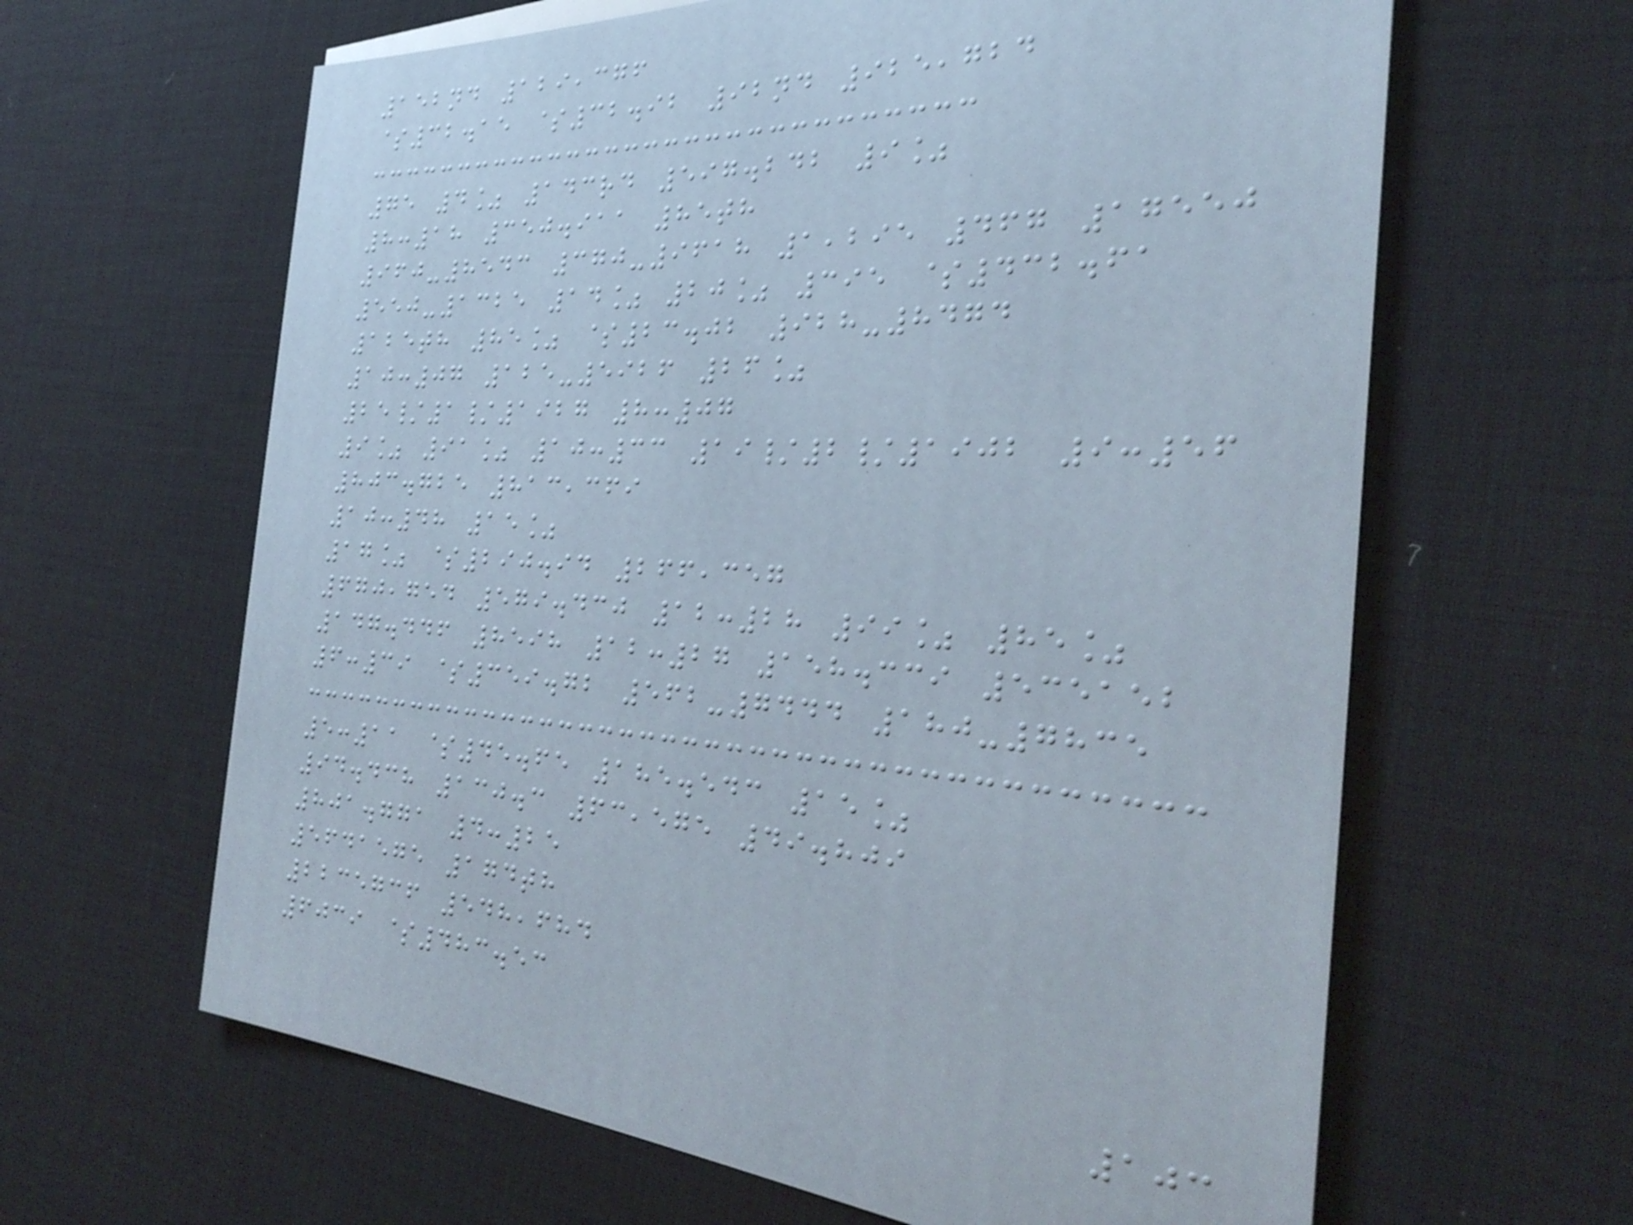152nd 129,376
$32.15 $32.92 92nd 925,724
75 4% 143rd 597.242 9%
8:18 350.911 85th
960-8543 370-9618 1,295 467 17550
550-1325 14% 20% 395 $432.61
125th 85% $23.02 928-8474
10:07 125-5926 26%
25/1/1927 8:07
9% 91% 10:33 19/2/1902 9:56
803.725 813,369
10:48 15%
17% $290.94 266,357
670,754 579.430 12:28 99% 85%
147.446 8598 12:27 158.339 535152
6:39 $359.72 562-7444 180-7835
5:11 $45.65 185.543 15%
94.438 130.3 63,575 49.809
801.771 4:25
5641575 174th
2235736 548,684
6039 $483.53
103
